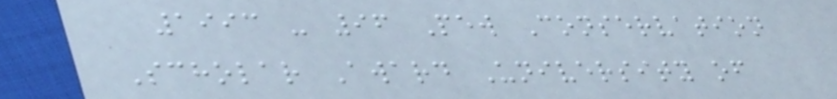1993 - 96 Pew Conservation
Scholar Award University of
